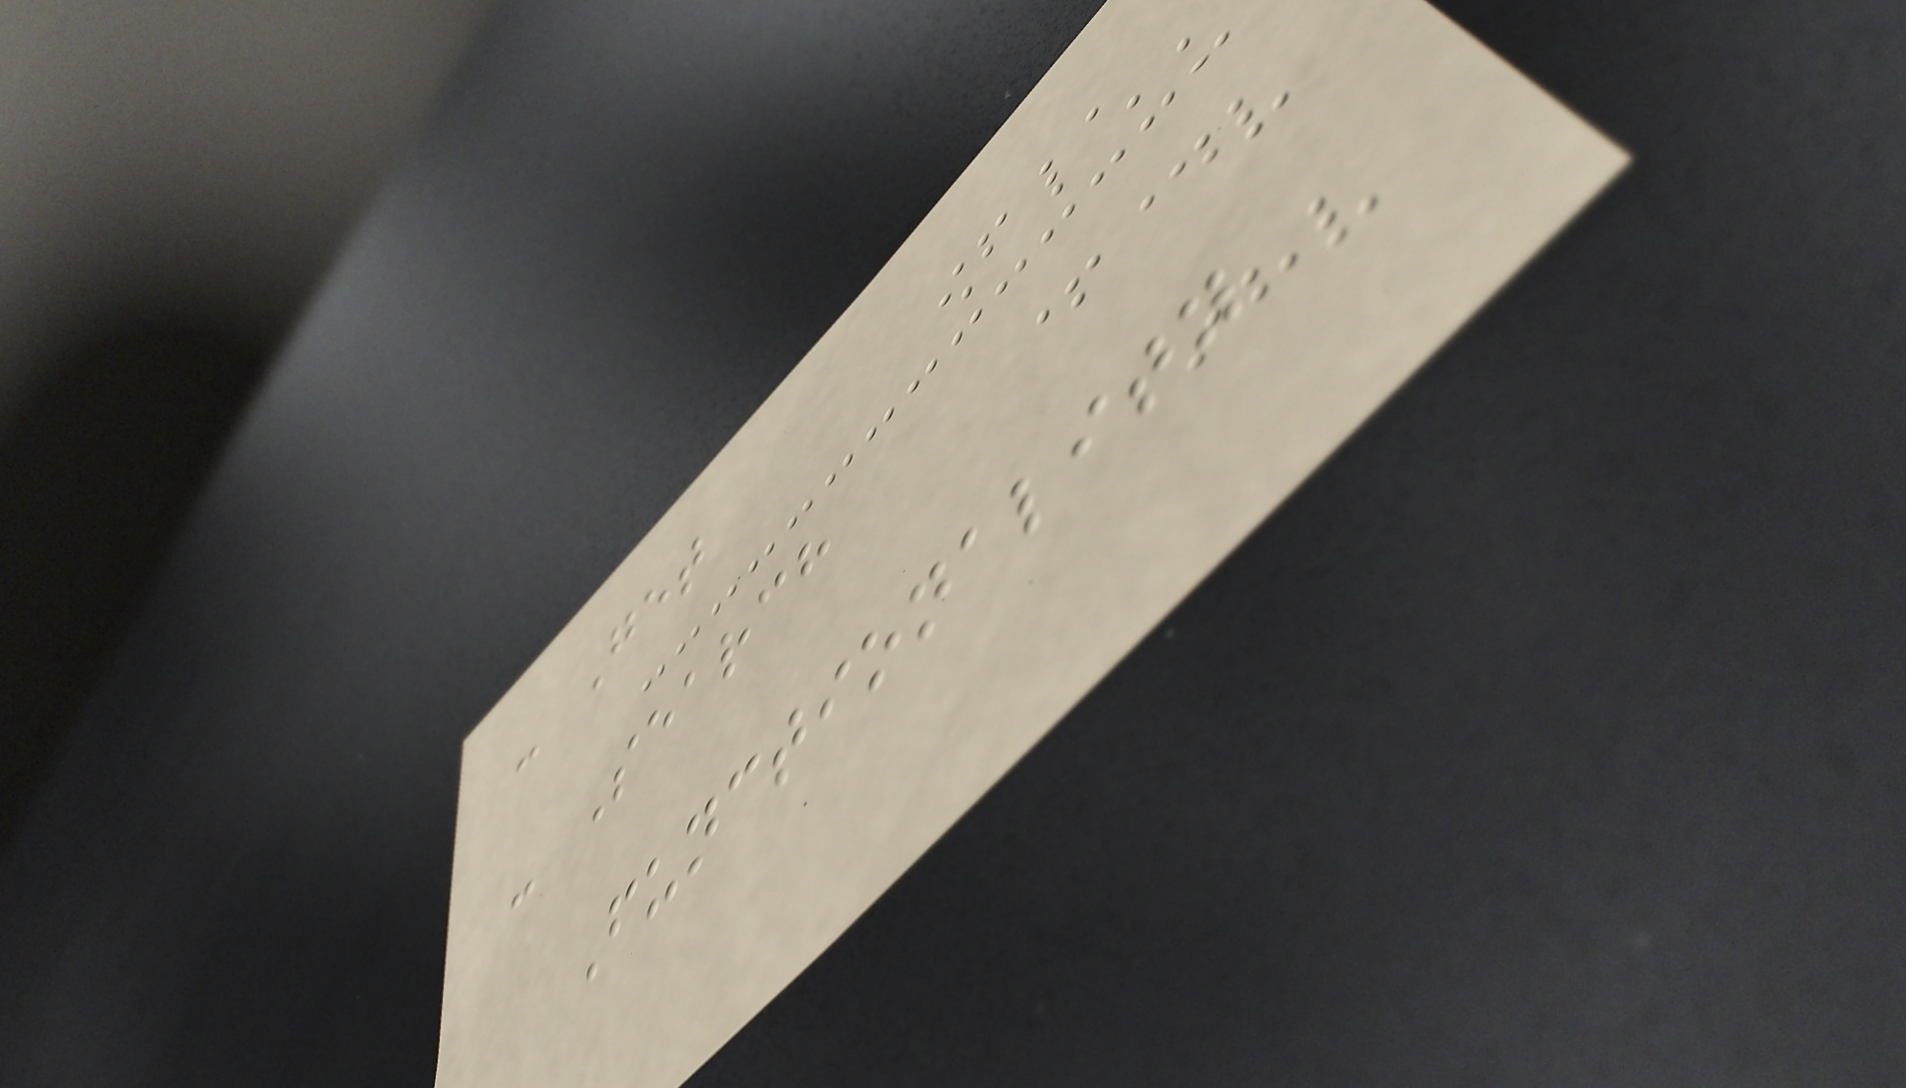- Get
- Search
Functionality
